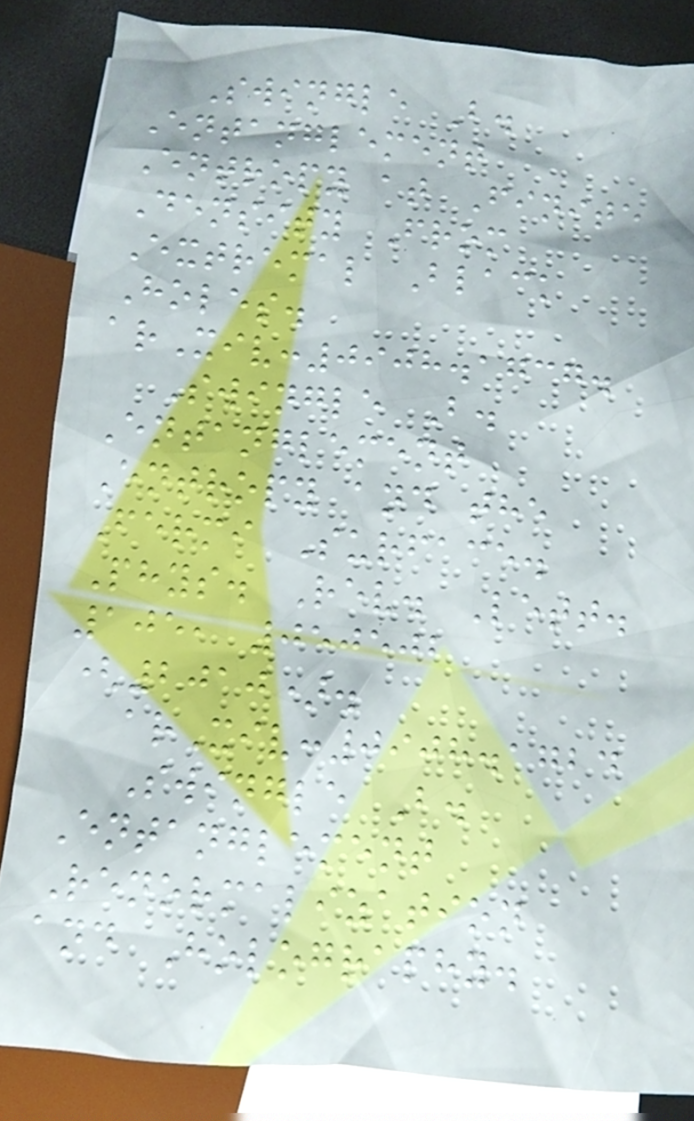Swingle B.
Entanglement
Entropy at Finite
Density From
Extremal Black
Holes.
arXiv:0908.1737.
Swingle B.
Entanglement
Entropy and the
Fermi Surface.
Phys. Rev. Lett.
105, 050502
(2010).
arXiv:0908.1724
Swingle B.
Entanglement
Renormalization
and Holography.
